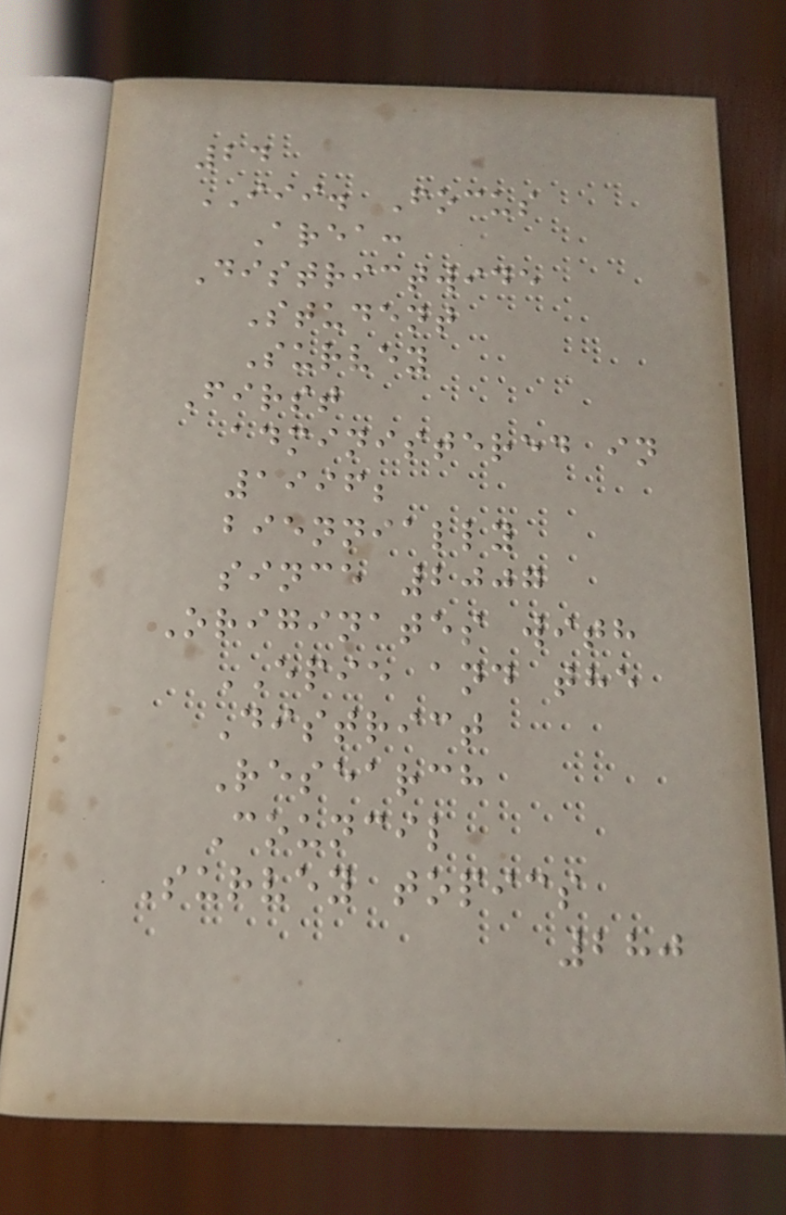24
III. Focus
Area:
Districtwide
Student
Survey
First
administered in
1996;
biennially
since 2007
Originates with
EPIE and the
District
Research
Council
Survey topics
280
